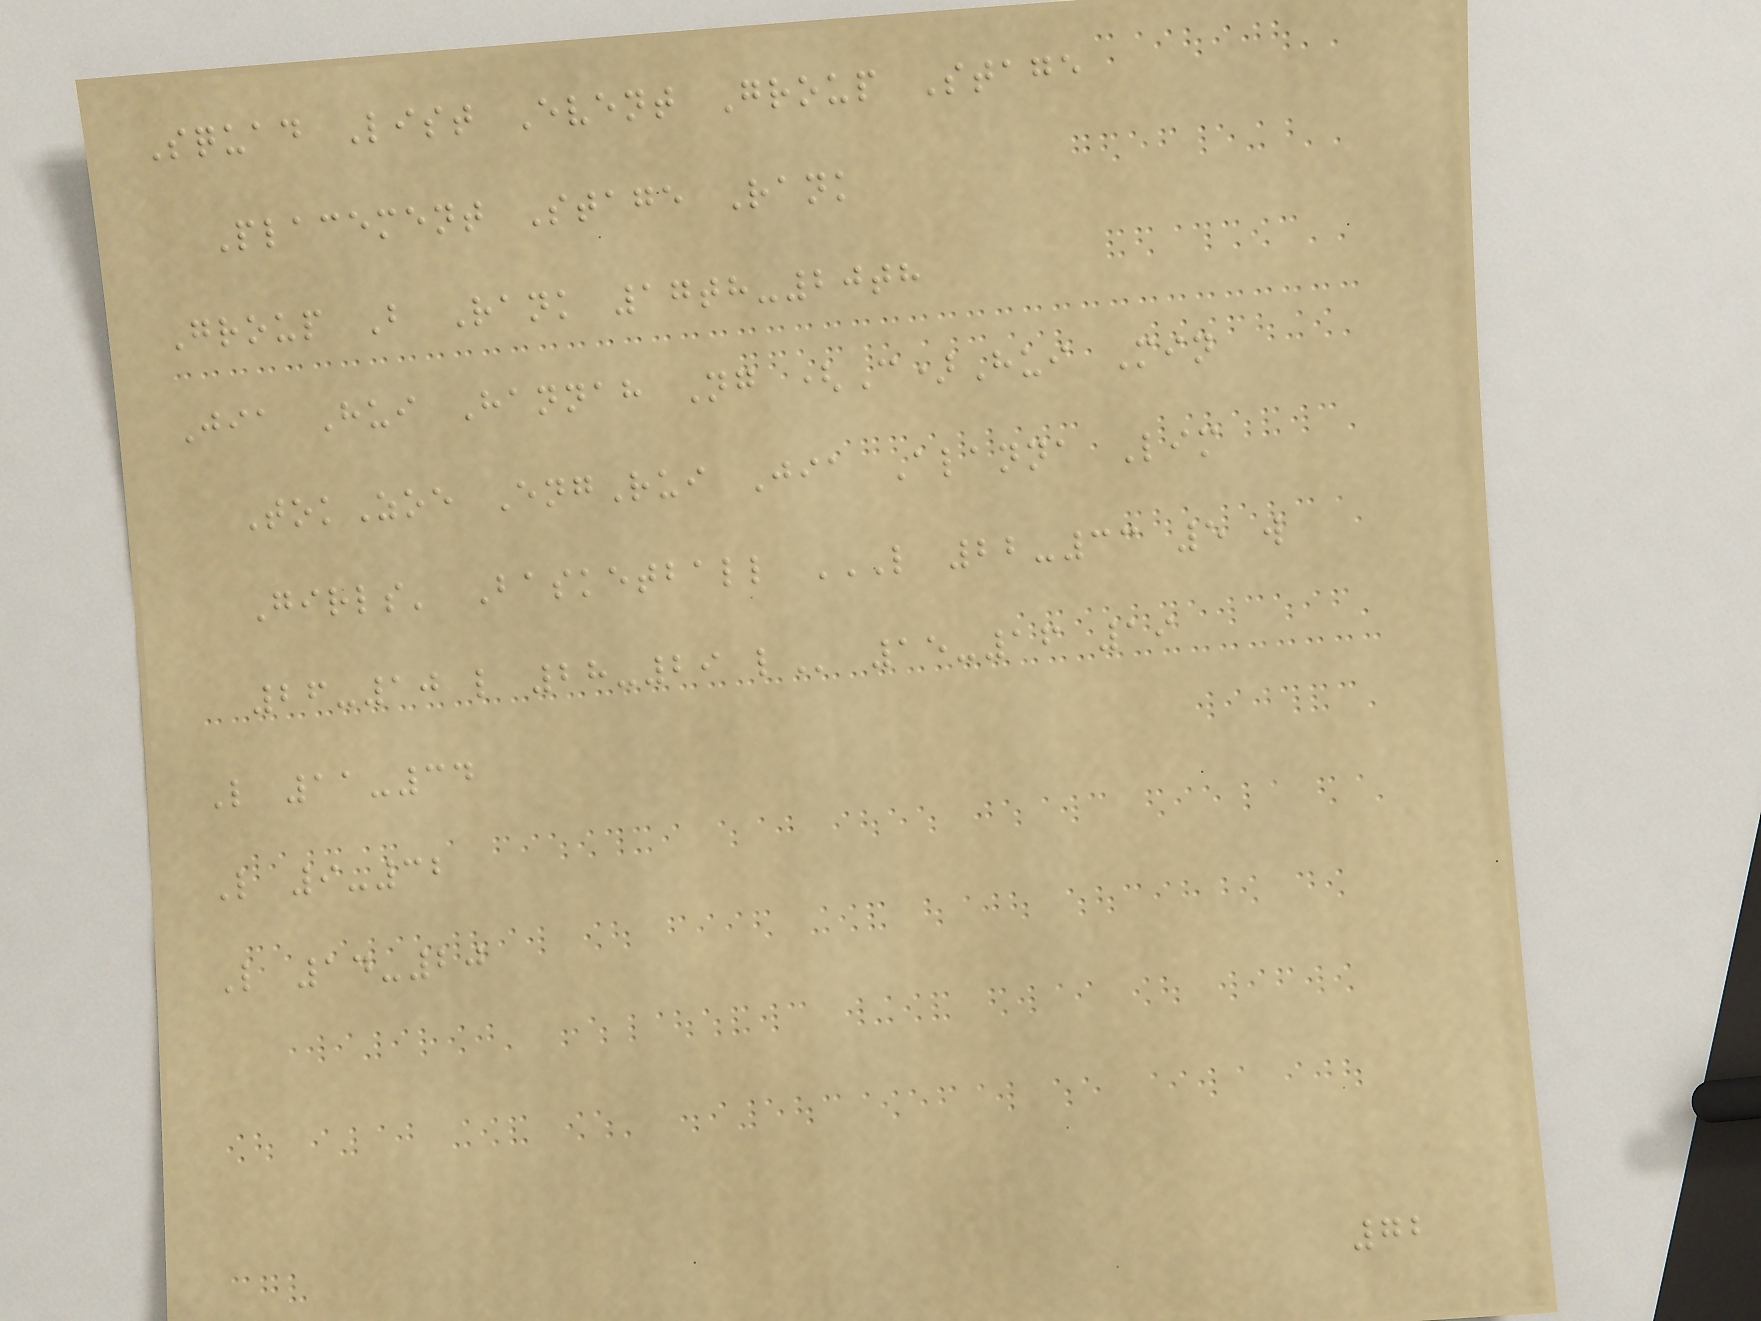Squad List Event Group Stage
Placement Stage Rank
Group B Rank 17th-20th
Jia Hui Hannah Ng (C)Hui Min
TokZoe EngRui Jia Alanna Lim
Girls' Basketball L 22-33 5 W
26-10 L 28-29 L 15-16 19
L 11-34
L 9-32
L 14-20
72
